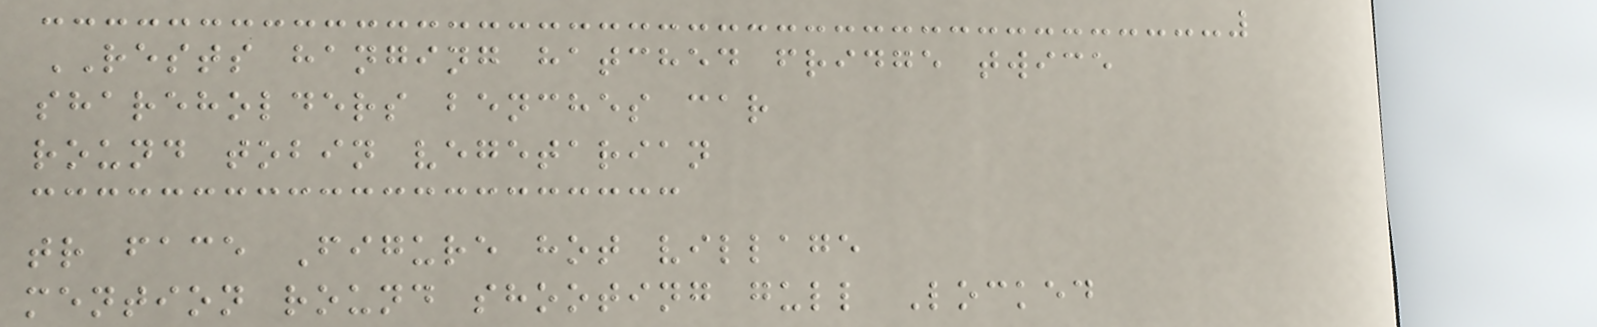RESTS hanging hatched fridge twice
shareholders benches car
round tobin vegetarian
tr face Figure hot village
mention round shooting gull Locked
